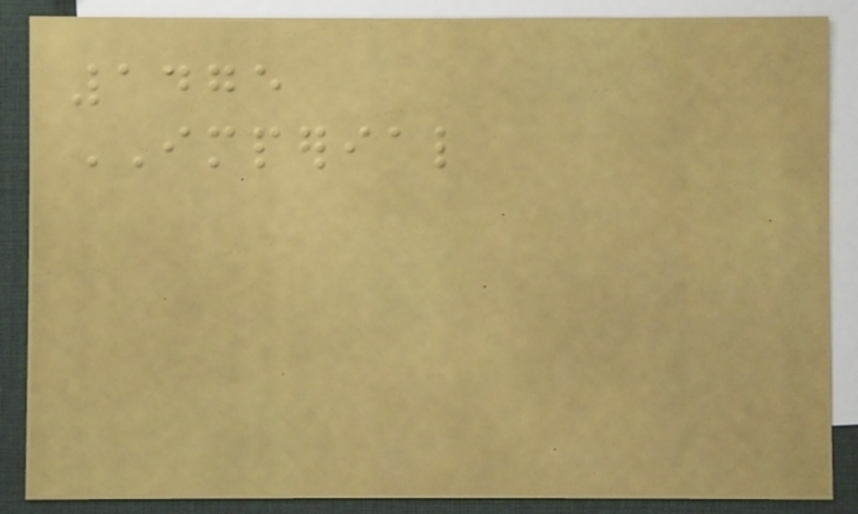1475
IMPERIAL
